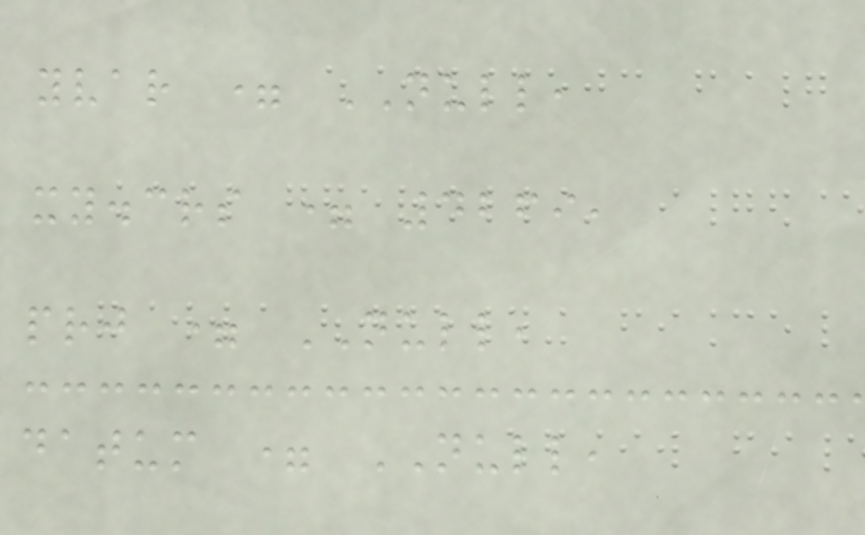yvar = NULL,
xy.crs = 4269,
prj = NULL,
datum = NULL,
